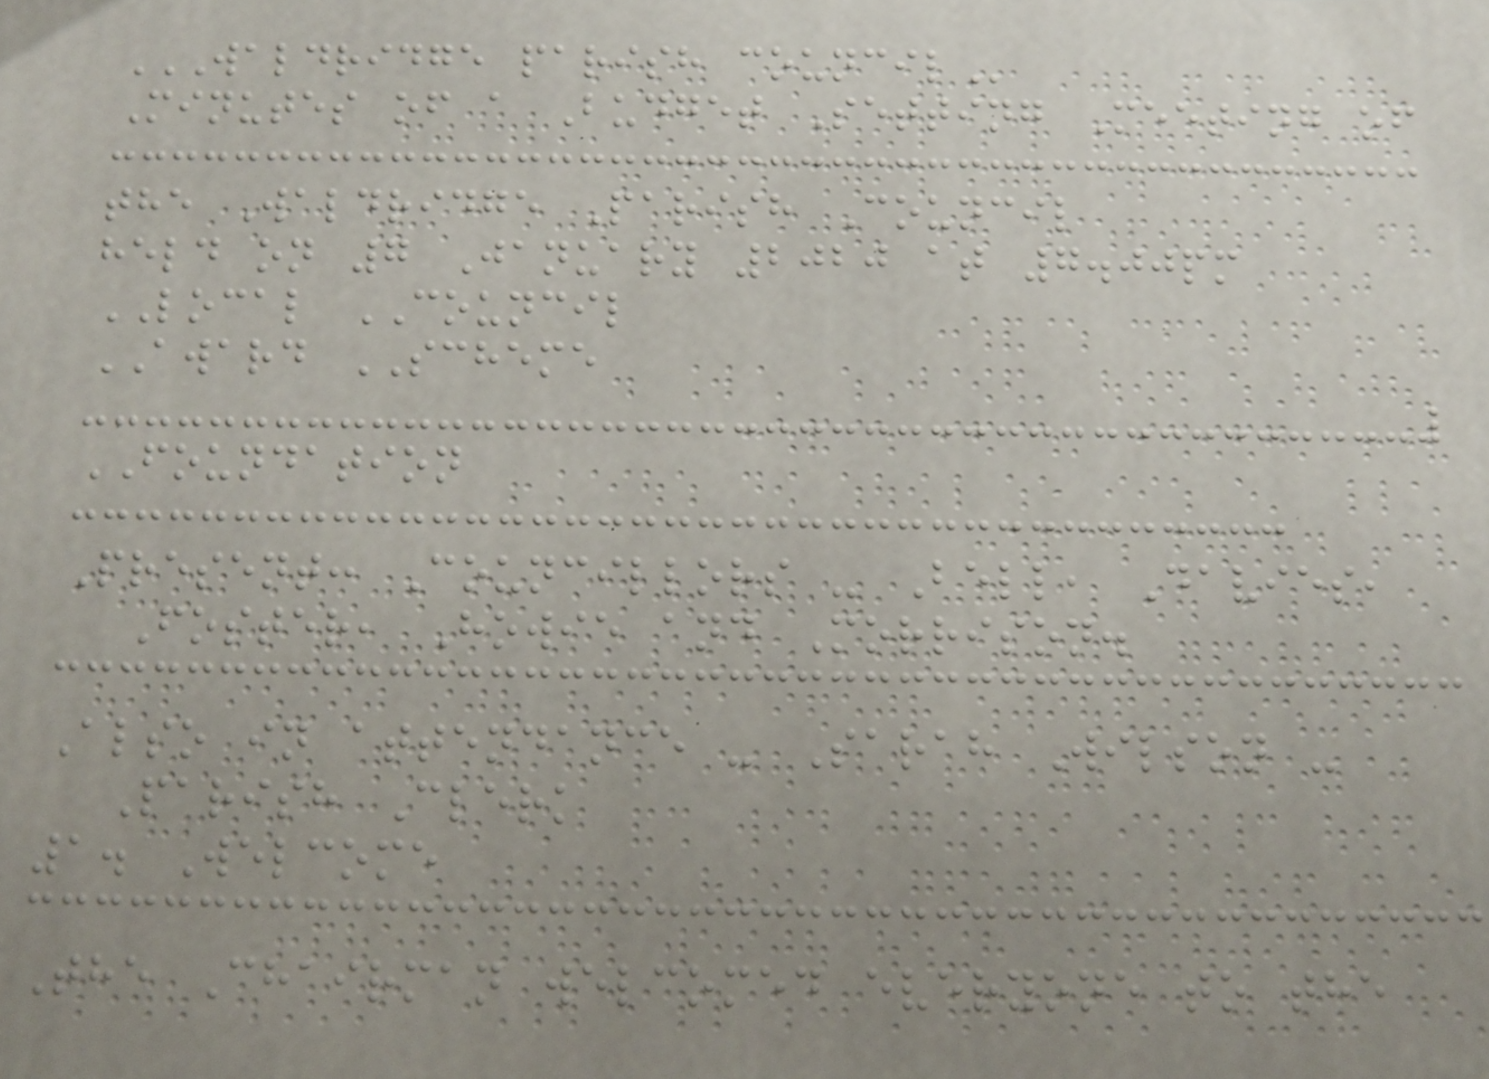WALDRIDGE PARISH COUNCIL
Minutes of a Budget Setting Meeting of
the Waldridge Parish Council
held on 7 January 2020 at 7.00pm
LOCAL COUNCIL
AWARD SCHEME
FOUNDATION
Present: Councillors - Bell, Davies,
Foster, Howie and Morrison.
Also in attendance - Sarah Wilson -
Parish Clerk
1. Welcome
The Chairman welcomed everyone to the
